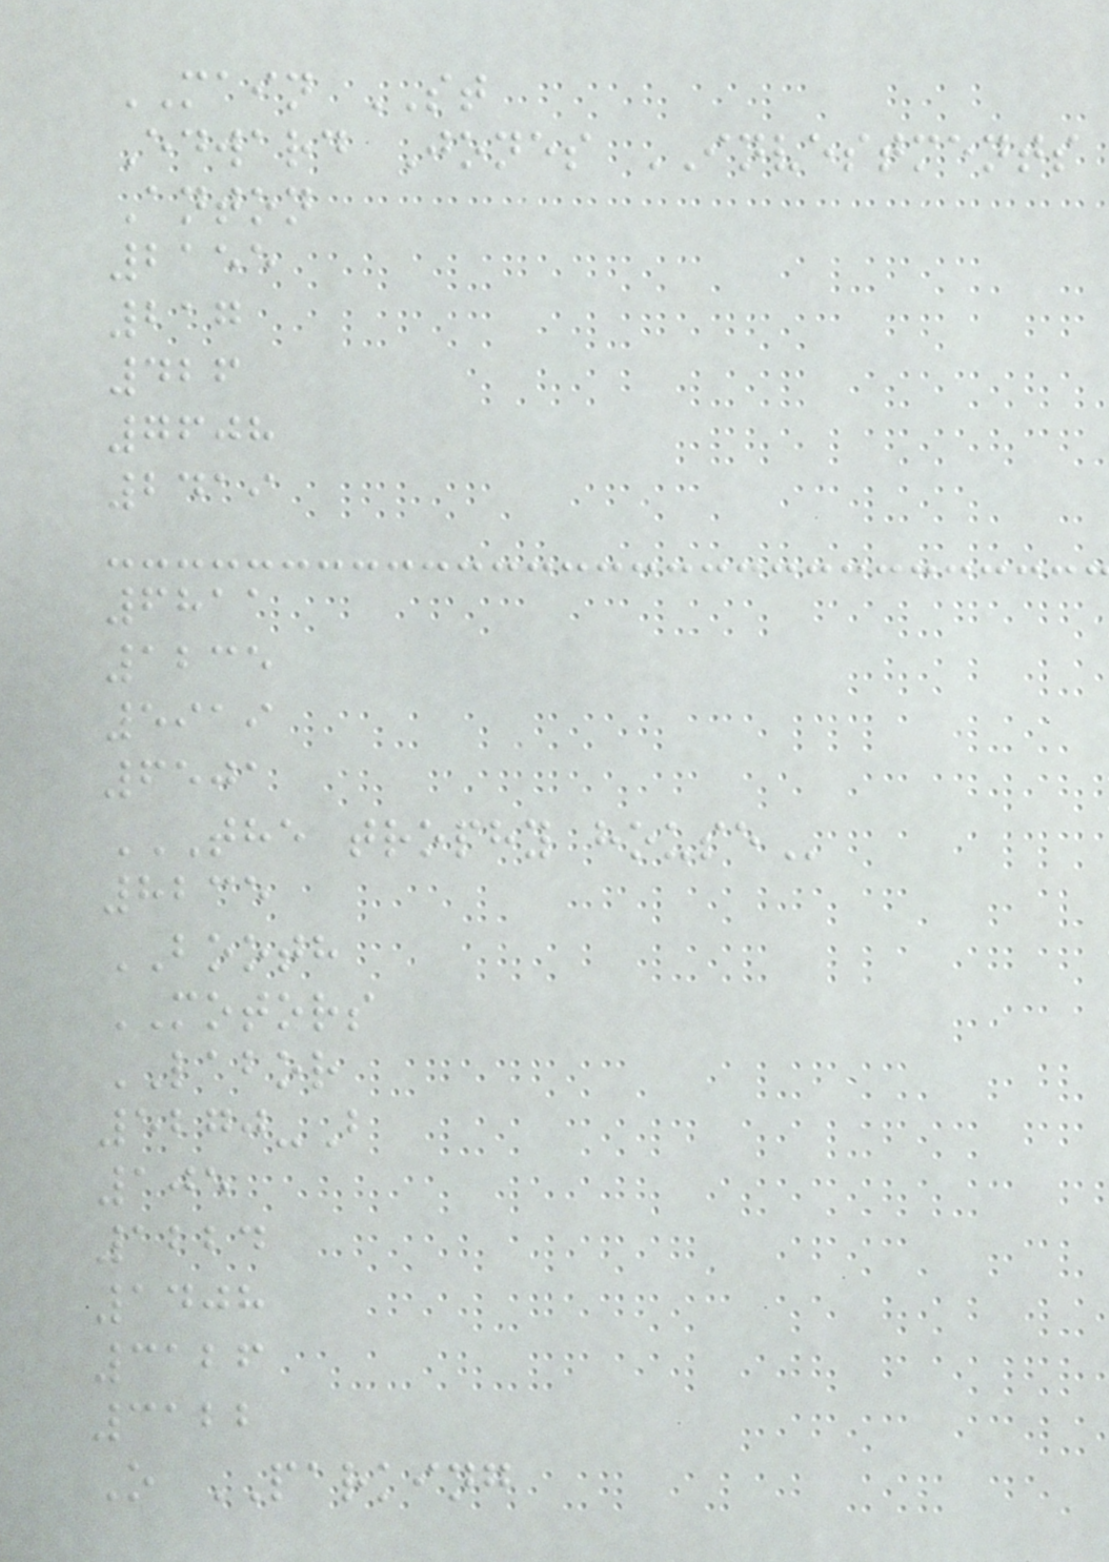MAIN ST
Edward Jones INVESTMENTS
Anton
2155
217
426
7608
2419
6811
1235
5919
6501
THE TROPHY HOUSE
8235
BOOTH
MOTORS
LABOR
5270-B
105
1224
1408
3126
3122
O PARKING
